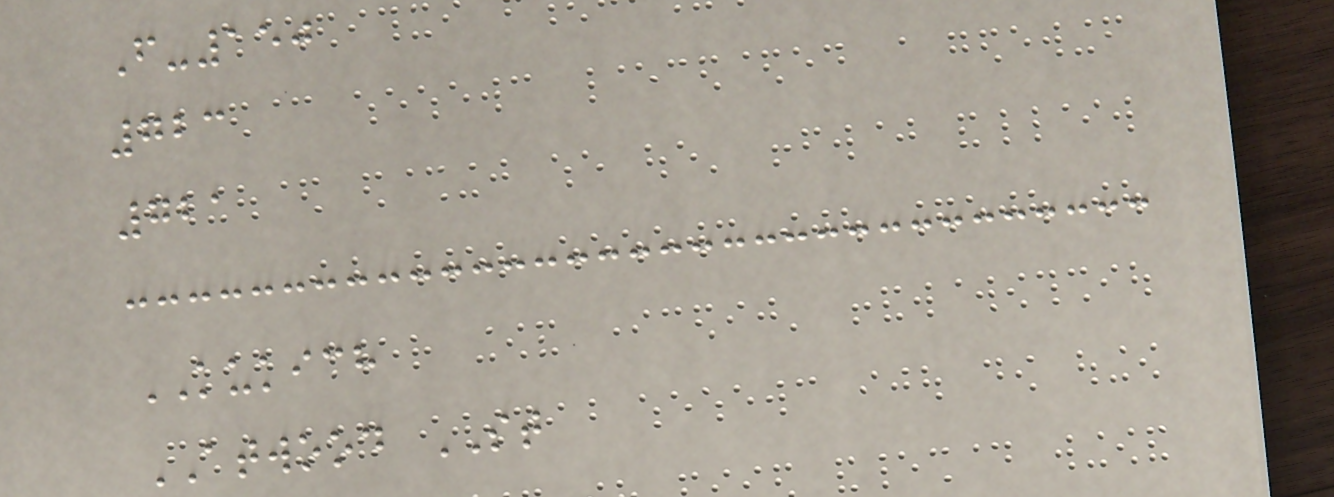F-150
723
721
KUKICH
ATWOOD ST
